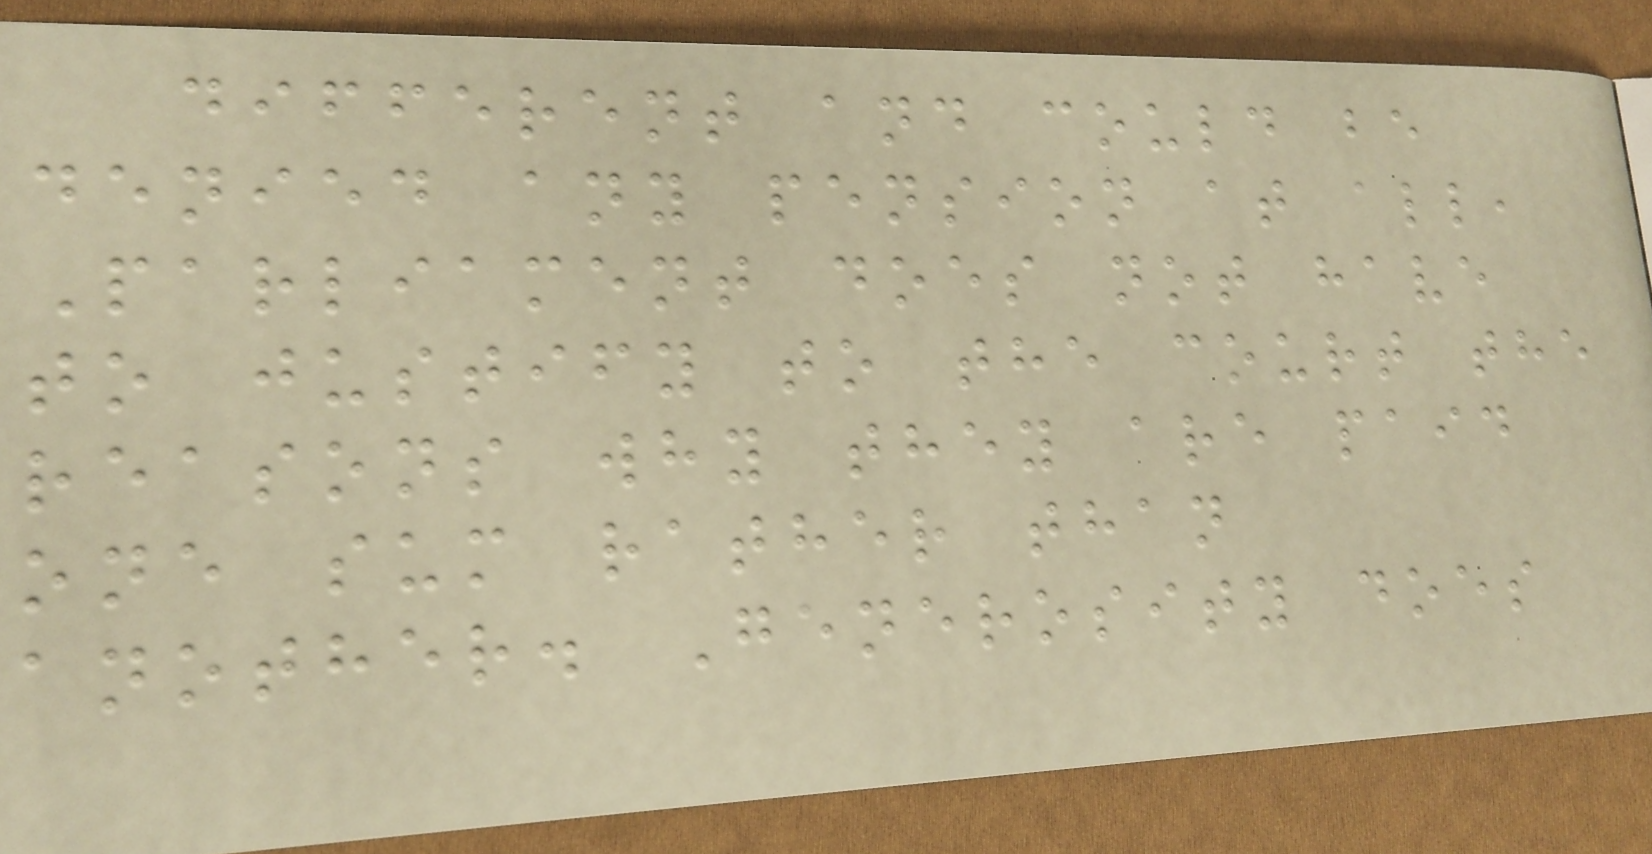different and could be
denied any pension at all,
Parliament does not have
to justify to the court the
reasons why they are paid
one sum rather than
another. Generosity does
